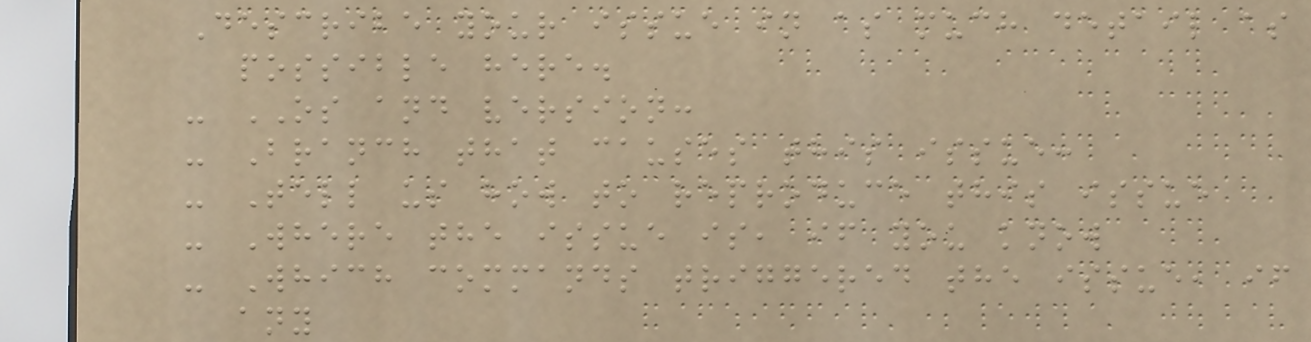Describe your issue in as much detail as
possible here.
- OS and version:
- Branch that causes this issue:
- Tell us how to reproduce this issue
- Where the issue is, if you know
- Which commands triggered the issue, if
any
